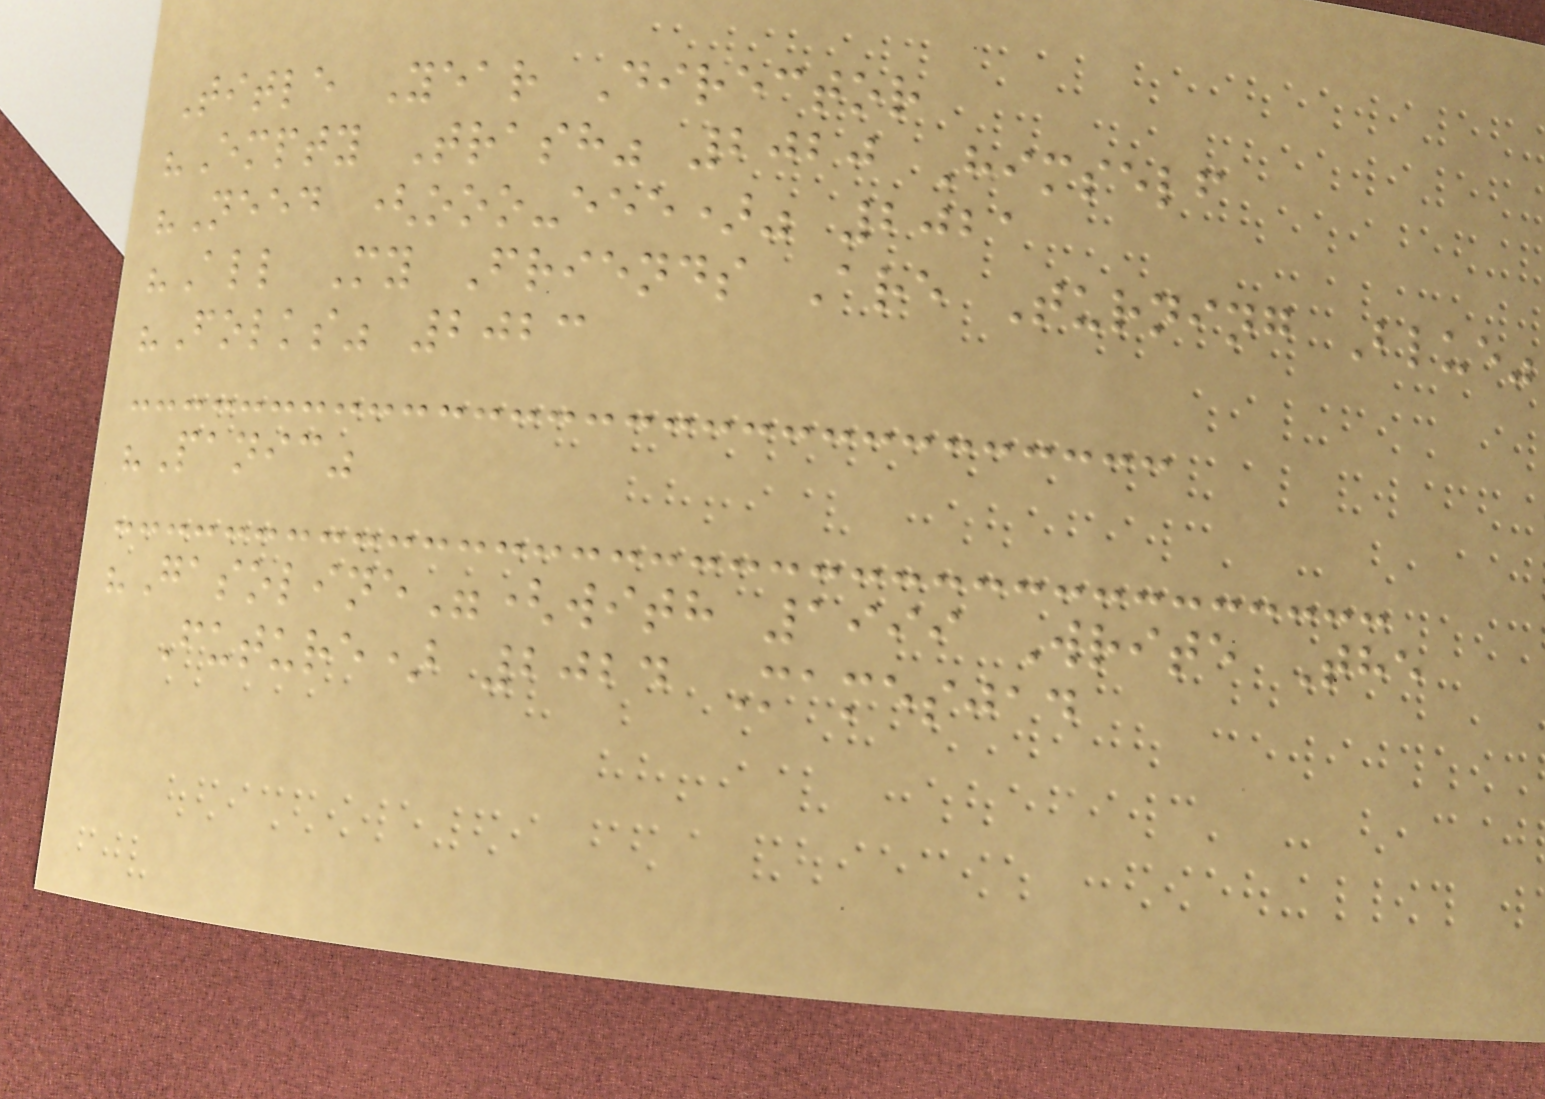Title Year Director
"Empty Trash" 2020 Himself
"Need (ooo-eee)" 2021
"All My Friends Are Turning Blue"
"Folks" 2023
"Panic"
"Gasoline"(with 1999 Write The
Future) 2024 Mamesjad
